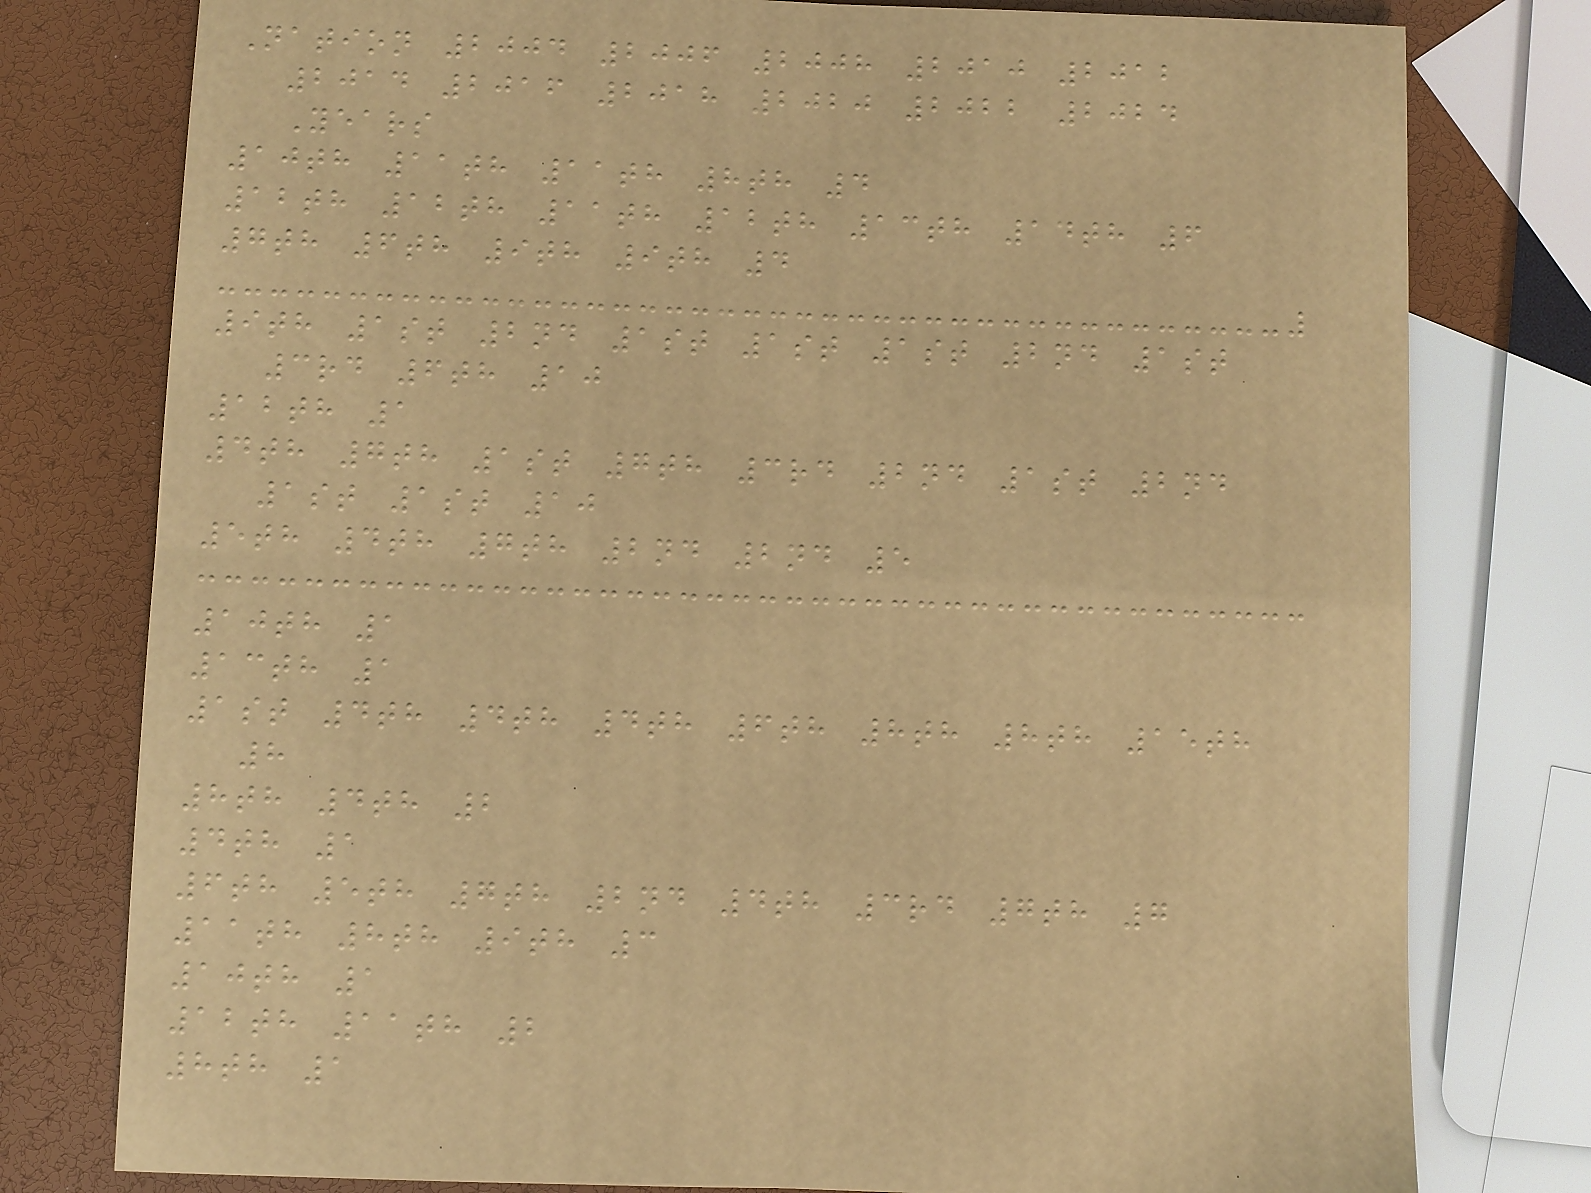Nation 2004 2006 2008 2010 2012
2014 2016 2018 2020 2022 2024
Years
10th 11th 11th 8th 4
12th 12th 11th 12th 13th 14th 6
7th 6th 9th 9th 4
9th 1st 2nd 1st 1st 1st 2nd 1st
3rd 6th 10
12th 1
4th 7th 1st 7th 3rd 2nd 1st 2nd
1st 1st 10
5th 4th 7th 2nd 2nd 5
10th 1
13th 1
1st 4th 4th 4th 6th 8th 8th 15th
8
8th 4th 2
4th 1
6th 5th 7th 2nd 4th 3rd 7th 7
11th 8th 9th 3
10th 1
12th 11th 2
8th 1
